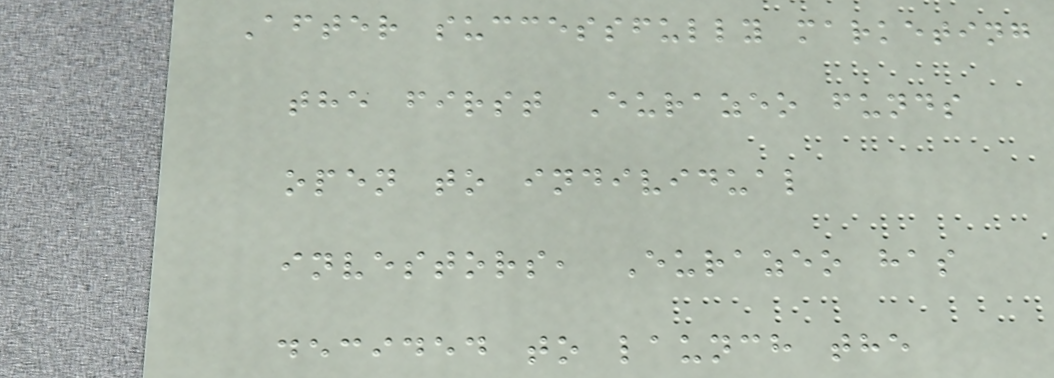After successfully marketing
the first Eurazeo funds
open to individual
investors, Eurazeo has
decided to launch the
